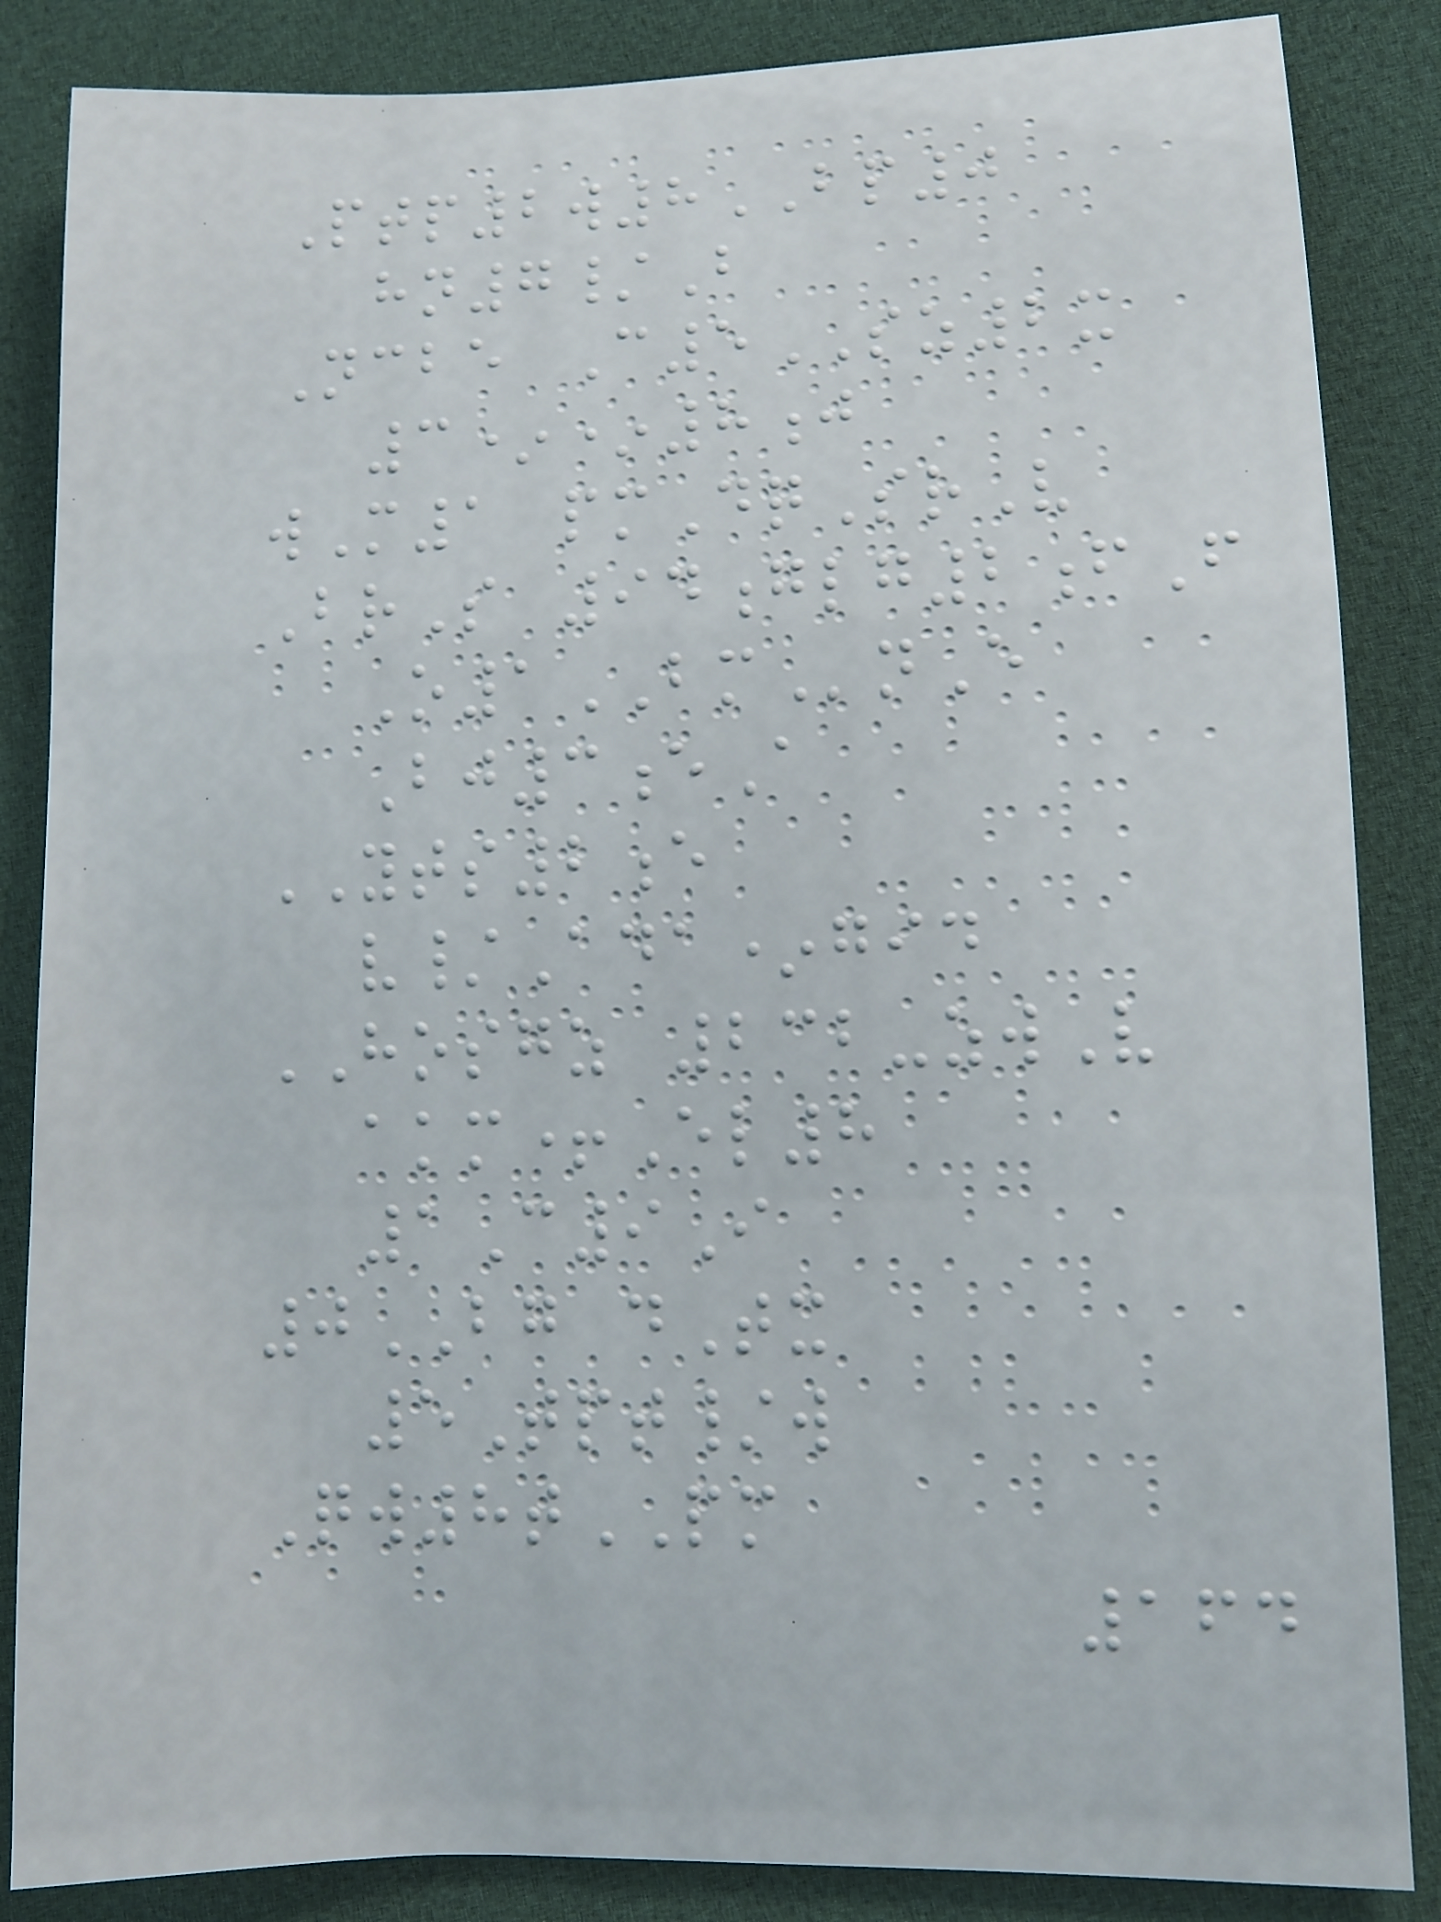Ptp2w8BP0
hn7/B
Ncbe C5SZ2x
3**8j
wM1 pmDqSrV
BrS 94glg2fF
O1BMnE
Bj3eA
YTS2e
v/Ada*gid
HOSGZ 232-zwV
akm+El8
1C9I
0BG dTx
5Tpt/w
Qw8tPM
164
